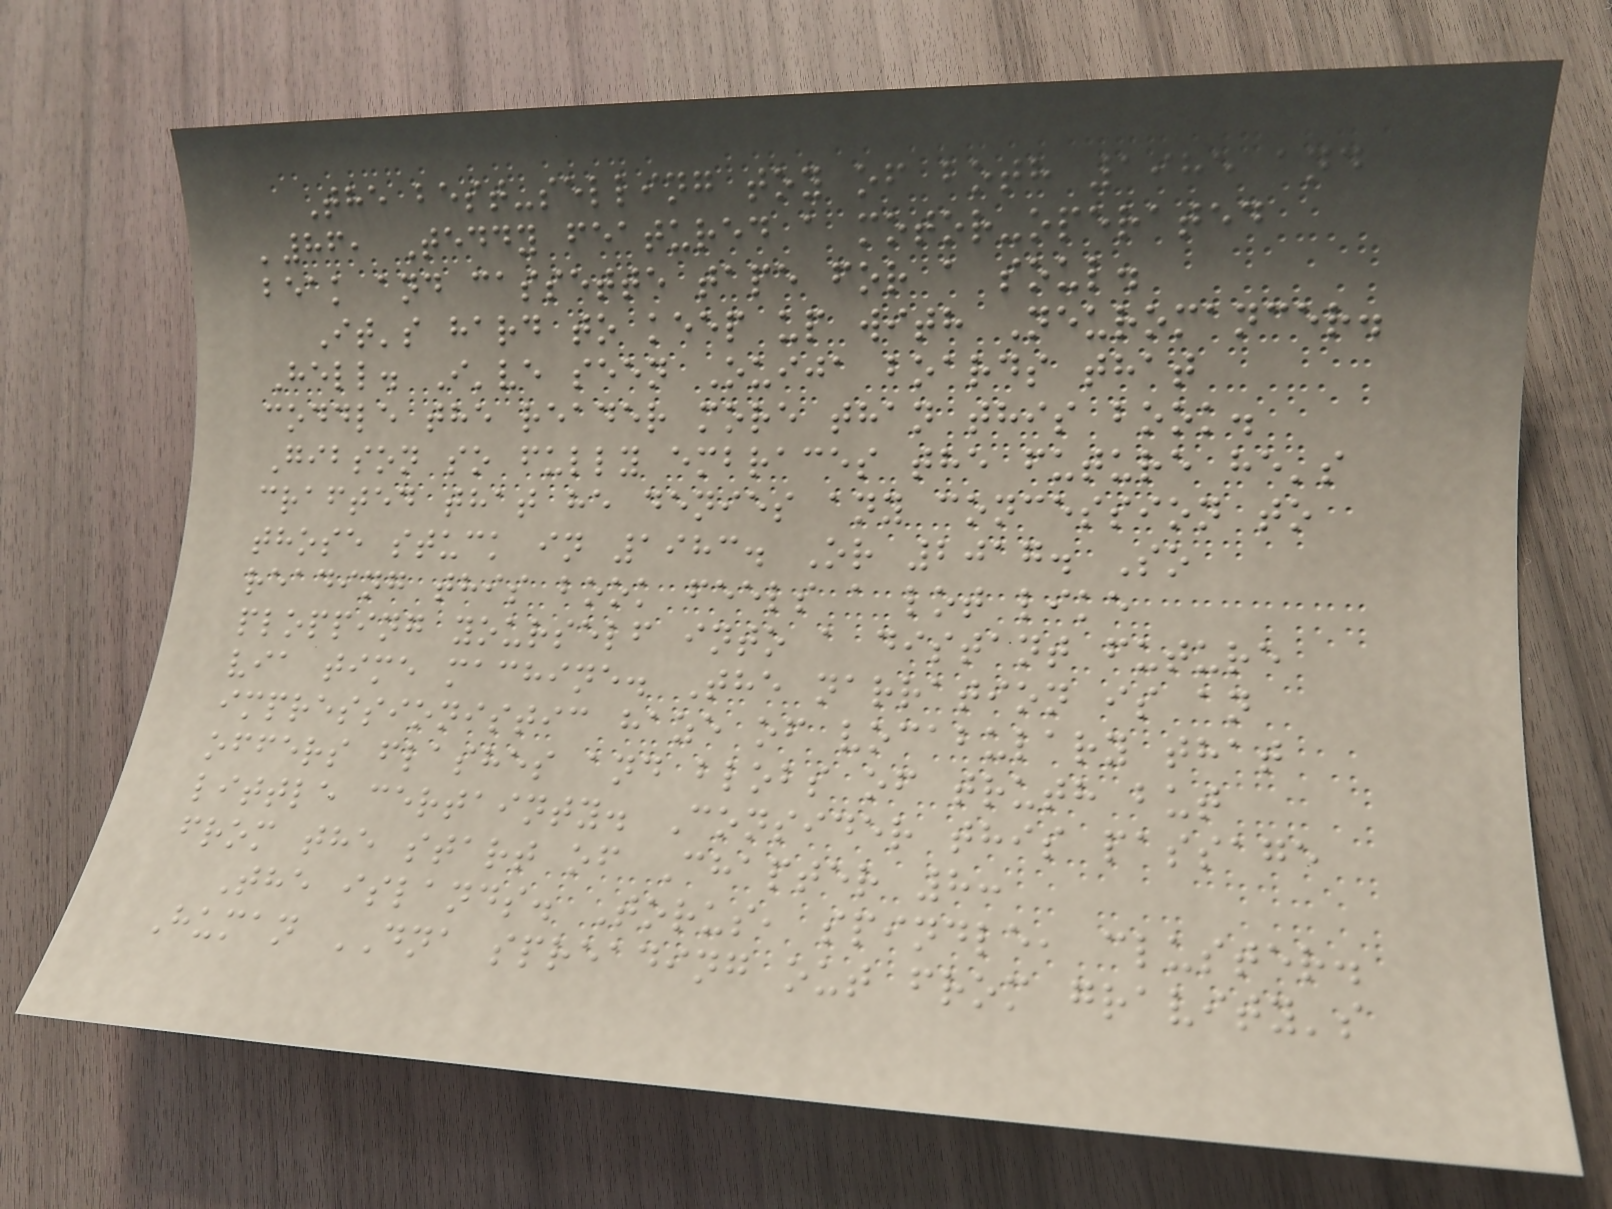The best-selling toy of both 1985 and
'86, Teddy featured a motor-operated
beak and cassette tape for a soul.
It's hard to keep up with Neuromancer.
Hell. I've seen Ouija boards that
coddle the reader more than this book.
Gibson so fully embraces the future he's
crafted that he denies any concession to
those stuck in 1983. Or 2017. So
reading this book feels a lot like
plopping yourself into a distant future
via time machine. The narration is an
impressionistic haze of vocabulary that
offers flashes and blobs of truth but
little certainty. Consider this passage
from the start of Chapter 8:
The islands. Torus, spindle, cluster.
Human DNA spreading out from gravity's
